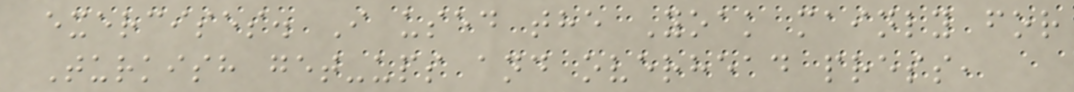exercises. I used the Yoak mainly for
Turkish get-ups and overhead press,
